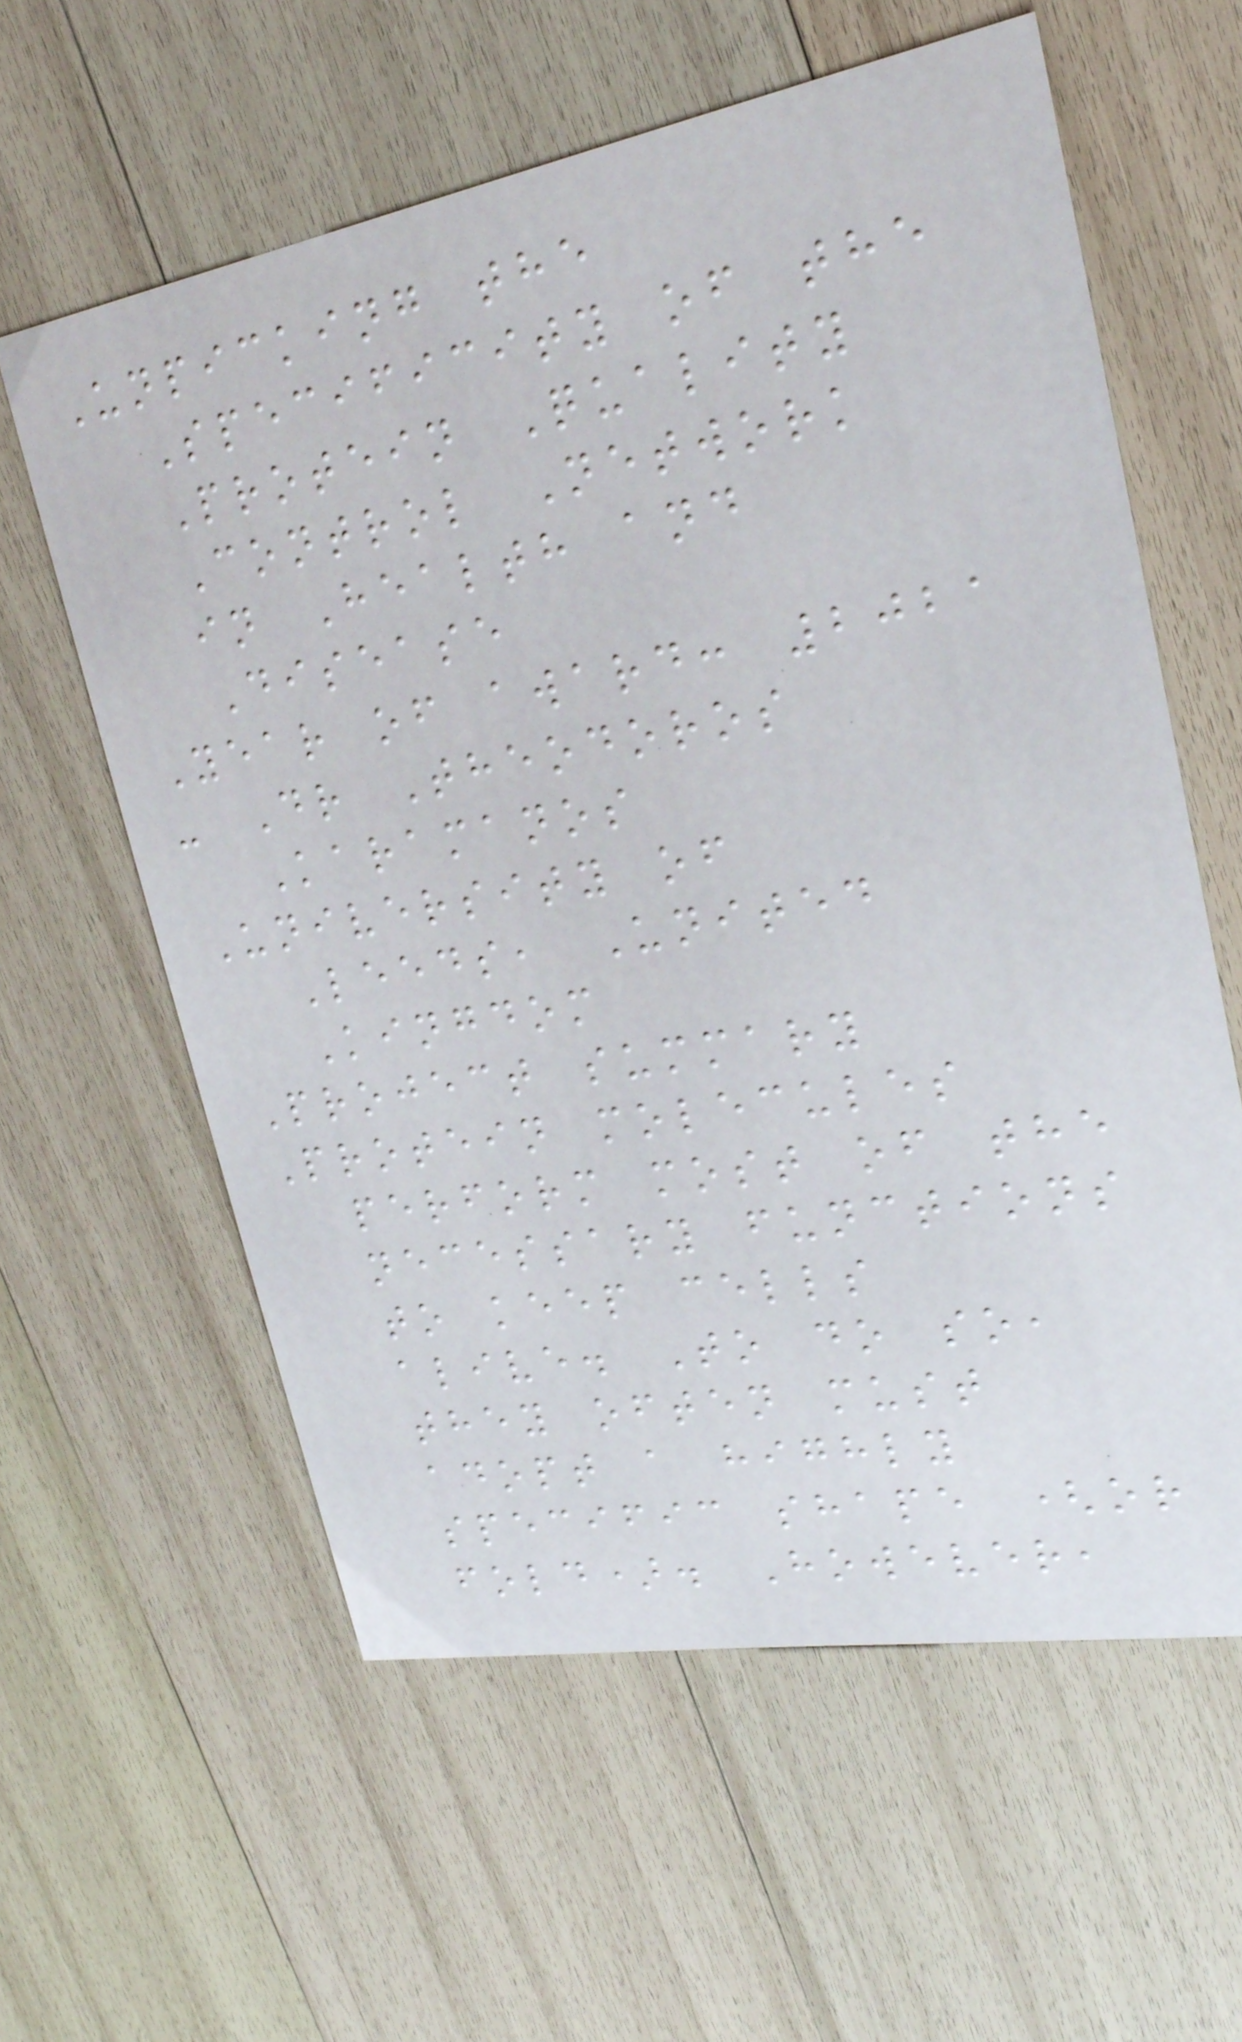Unpicking the
Specificity of the
Protein Quality
Control Network
in Health and
Disease
Year of award: 2021
- Dr Theodoros
Karamanos
University of
Leeds, United
Kingdom
Project summary
Protein molecules
perform most of the
necessary functions
to keep cells
alive. To do so,
they often must
adopt a highly
specific shape (or
fold). However,
